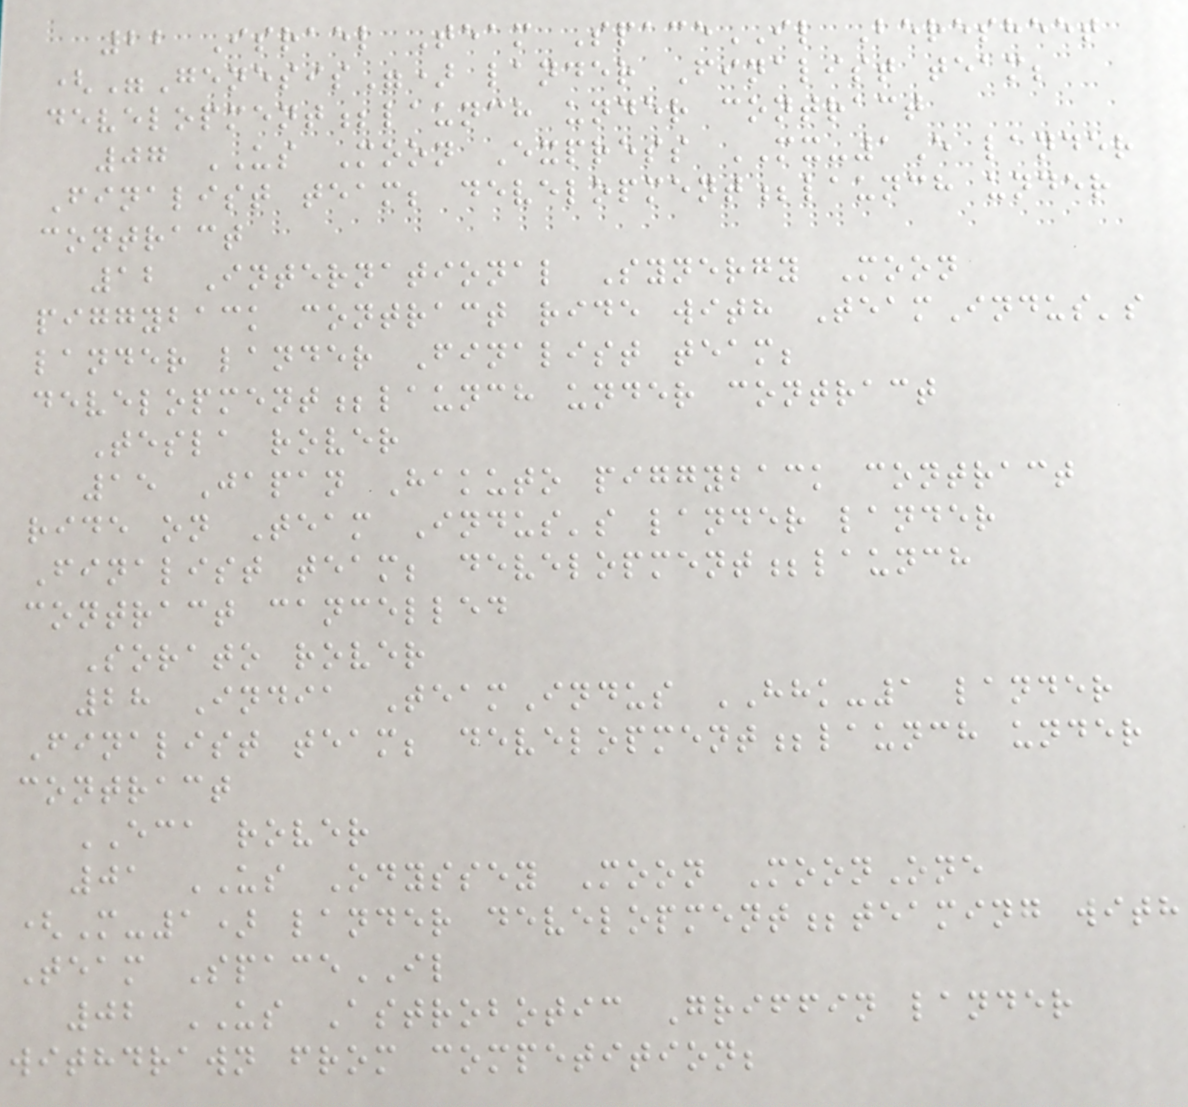22 Israel Team SpaceIL Beresheet
("Genesis") lander Finalist team;
development;launch under contract
07 US Moon Express MX-1E lander
Finalist team; development;launch under
contract
12 International Synergy Moon
piggyback contract ride with TeamIndus's
lander lander Finalist team;
development;launch under contract
Tesla rover
15 Japan Hakuto piggyback contract
ride on Team Indus's lander lander
Finalist team; development;launch
contract cancelled
Sorato rover
28 India TeamIndus HHK-1 lander
Finalist team; development;launch under
contract
ECA rover
01 US Odyssey Moon MoonOne
(M-1) lander development;teaming with
Team SpaceIL
02 US Astrobotic Griffin lander
withdrawn from competition;
